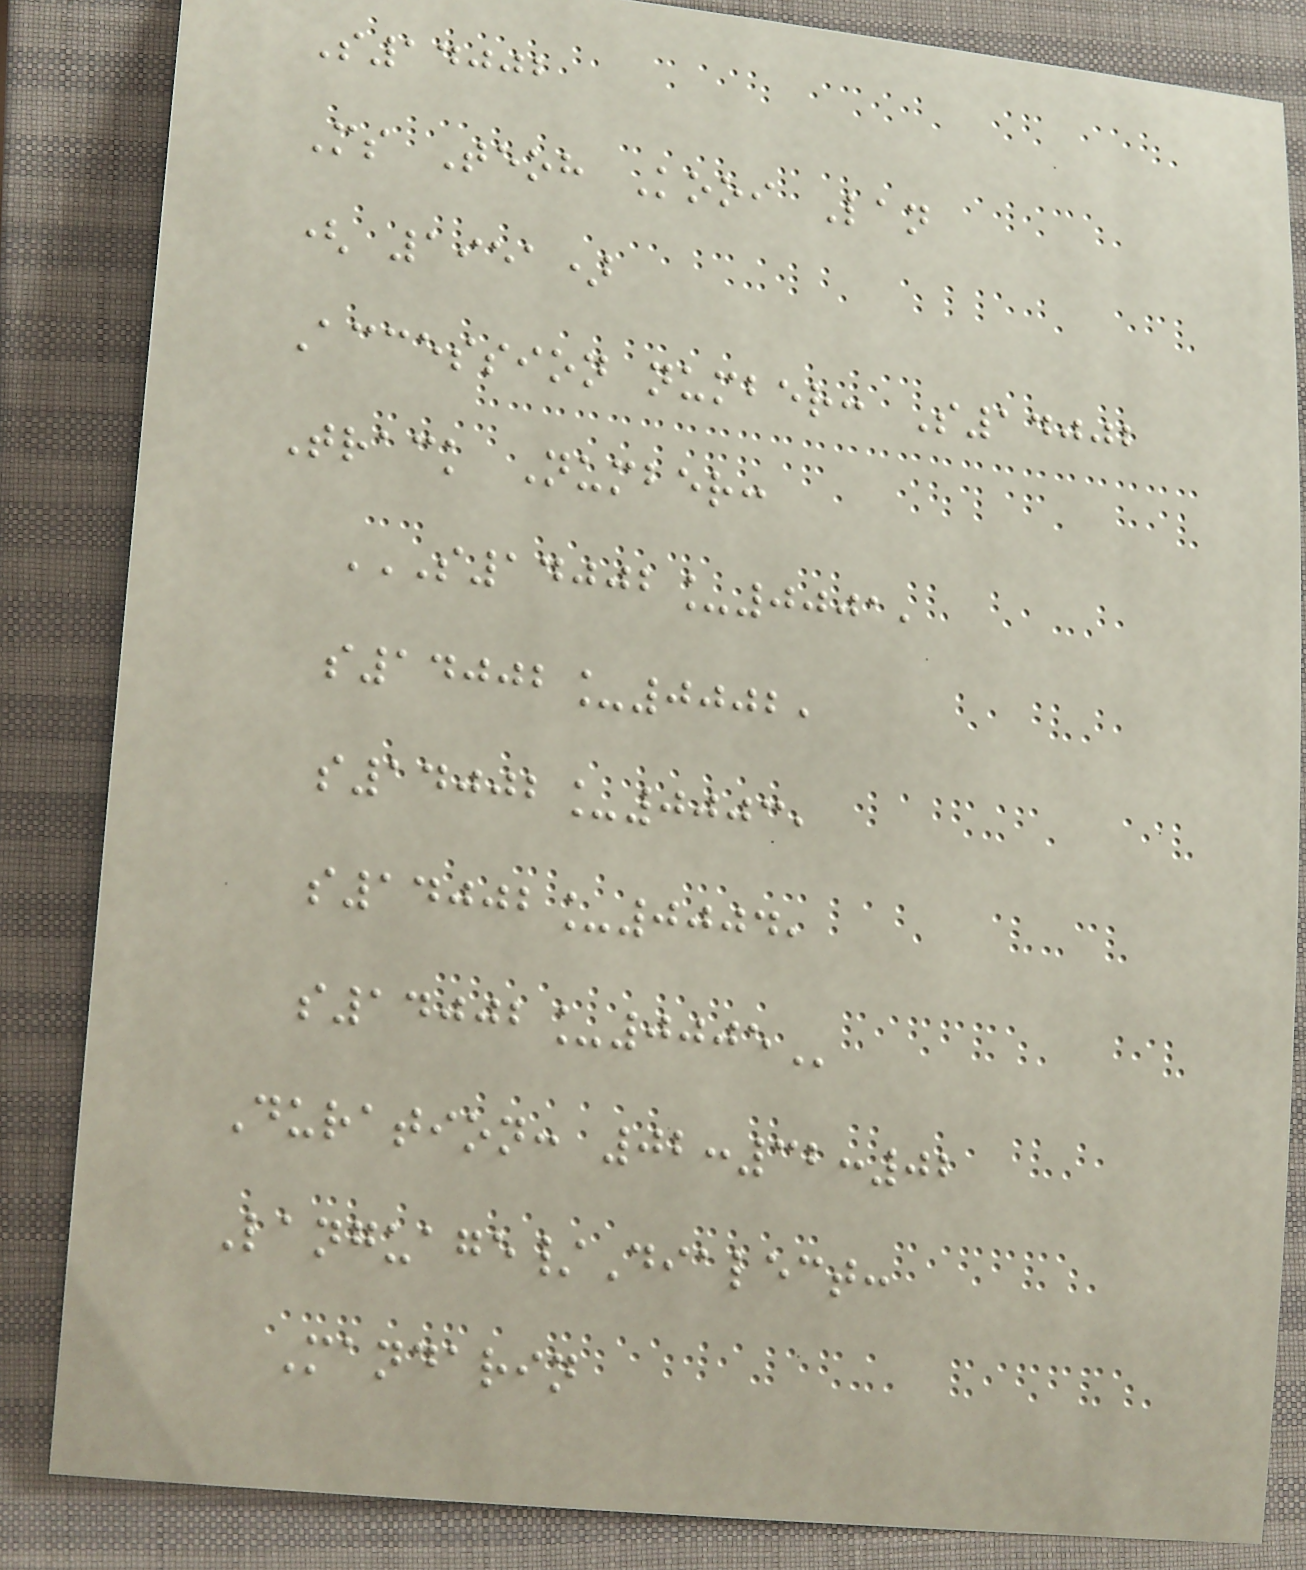S14002
Ms Teoh Kooi Lan
( 1951)
Accession number: S14002
Track Number:
S14002_0001,
S14002_0002,
S14002_0003,
S14002_0004,
S14002_0005
Duration: 02:32:02
Language/Dialect:
Mandarin
